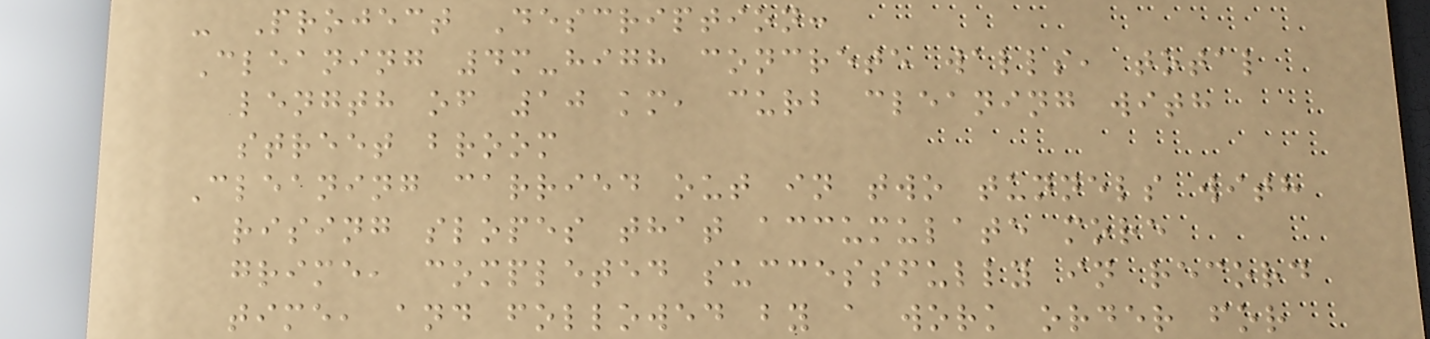- Project Description:
Cleaning 4m-high concrete walls, total
length of 10 km, curb cleaning with
street broom
Cleaning carried out in two tunnels with
rising slopes that accumulate more
grime, completed successfully in record
time, and followed by a work order for
